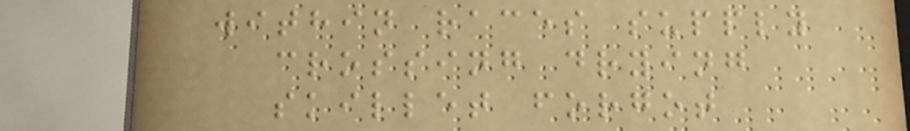within races supply
crossing drying
skillet forgot
